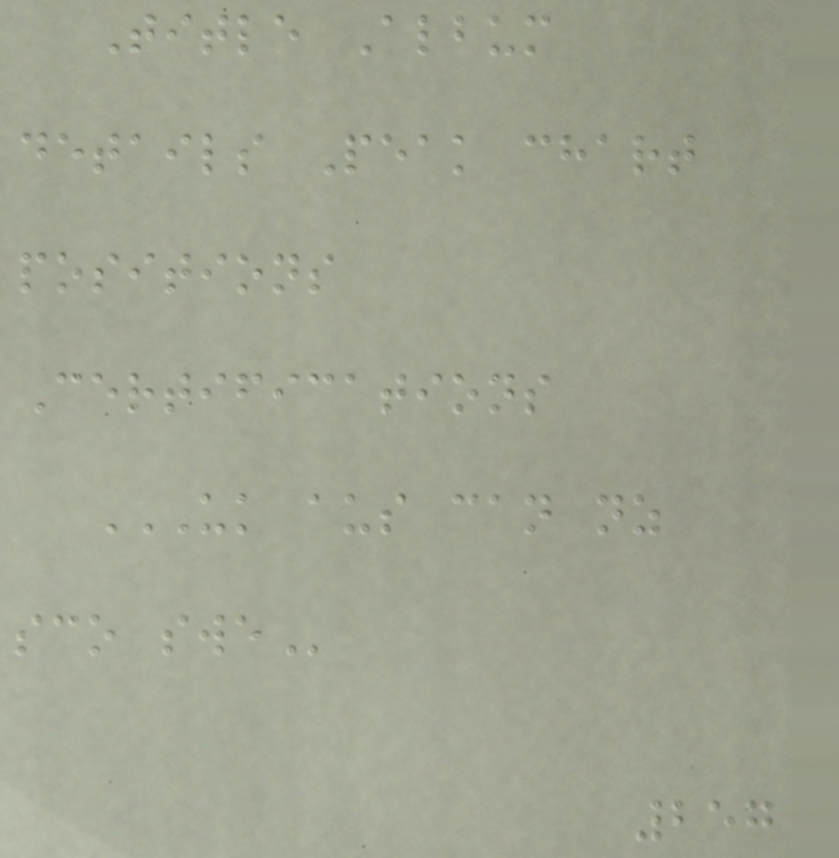Title Album
details Peak chart
positions
Certifications
UK AUS CAN NZ
SCO SWE
257
